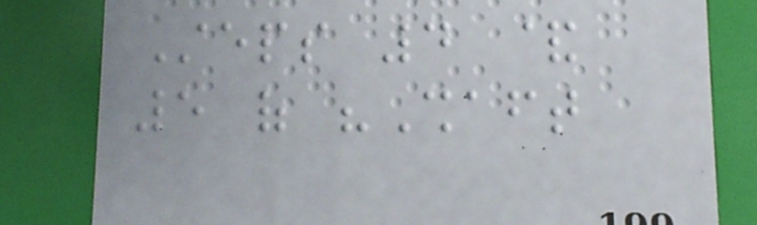Steps 4 &
5 of "Shaft
